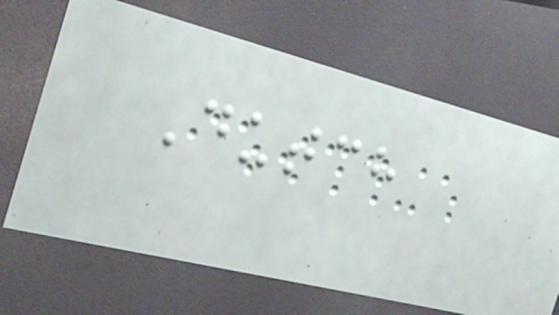Dutch
